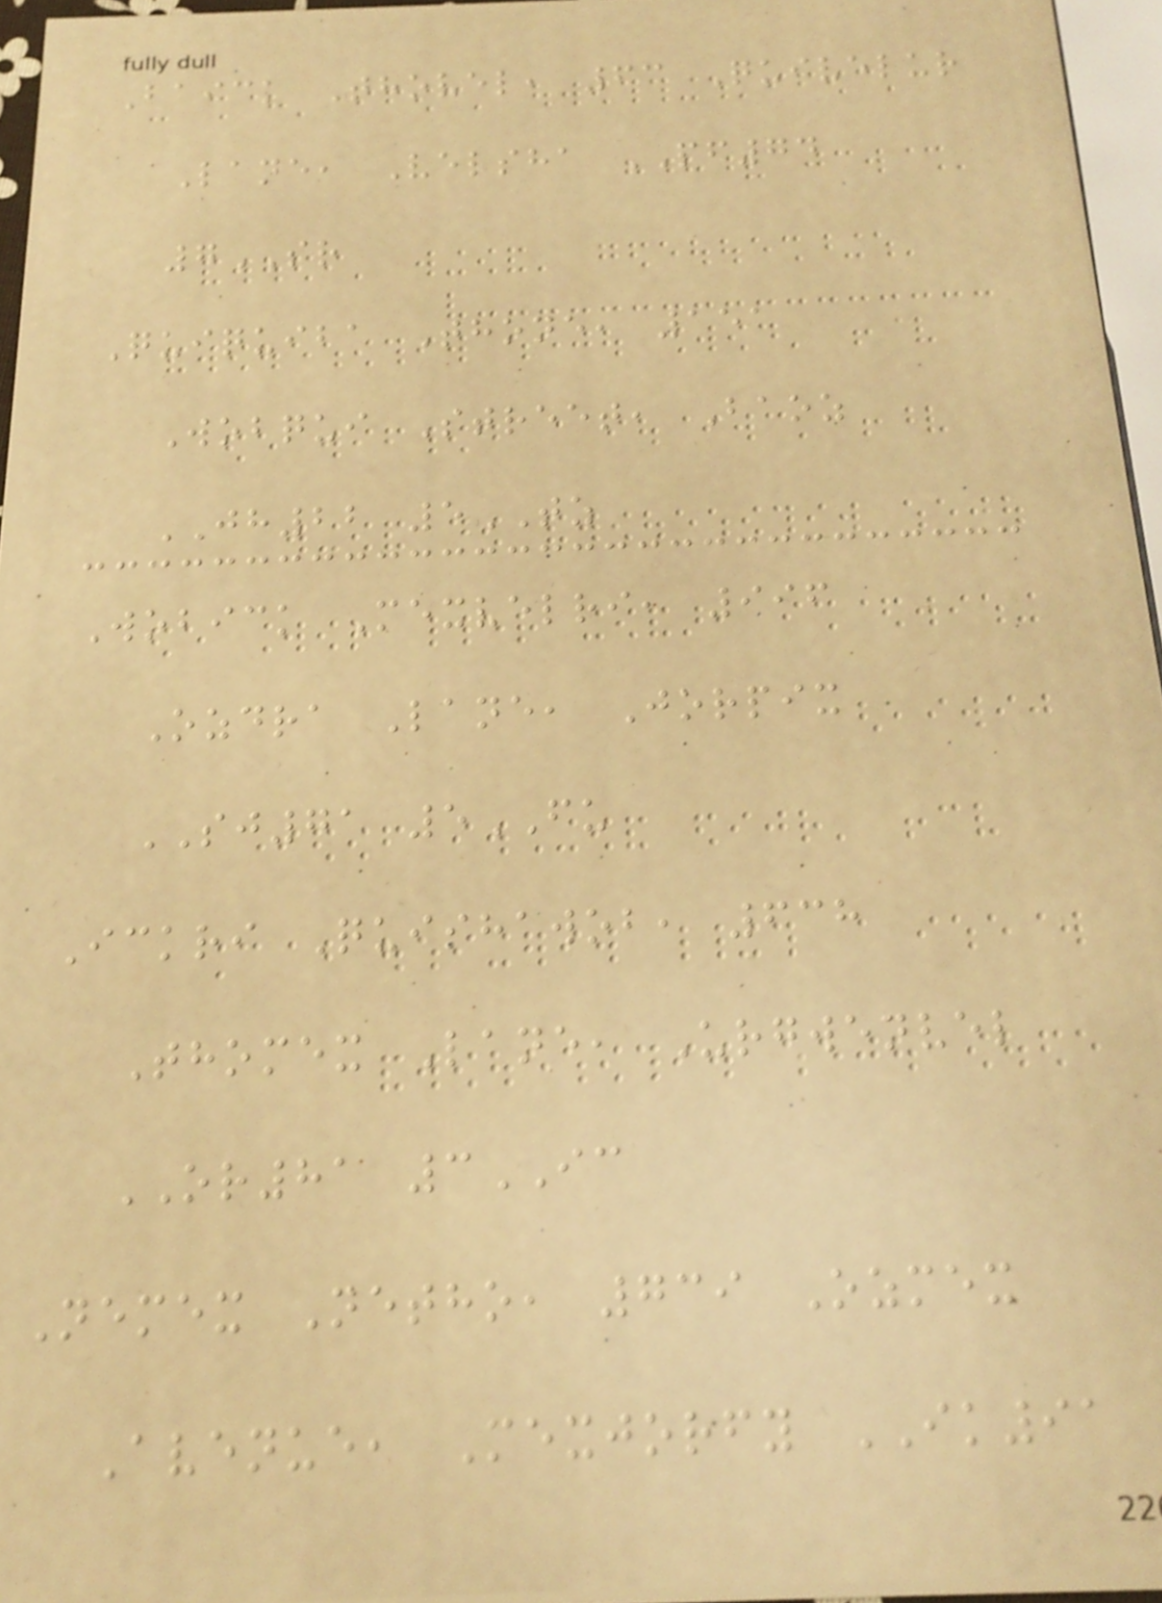Baick Thovel, 63 Quivelur
Lane, Velsha PF74
7SR
Quiquiba Thone, 151
Wobqui Street, Baoz
JH22 5TZ
Wobick Mexvelri, 996
Ozdra Lane, Jorpix
SJ71 5FU
Ickri Quishawob, 638
Thomex Lane, Urgwenvel
OR81 3IC
Nemex Netho, 739 Ozmex
Avenue, Mexjorfy IK91
